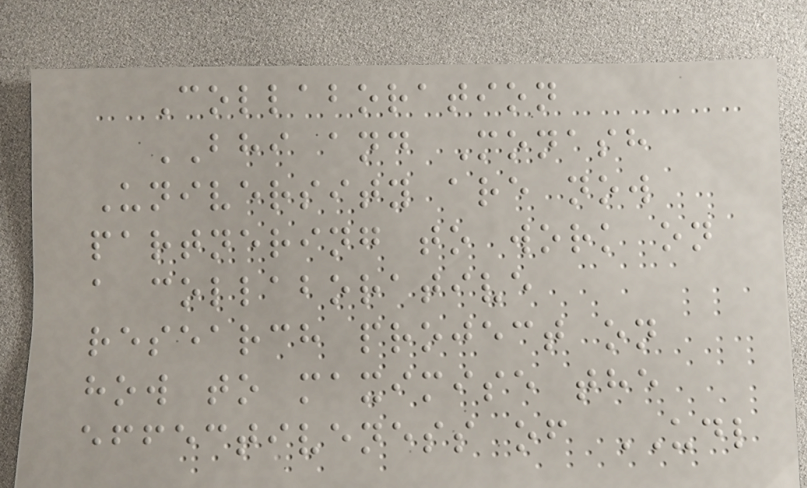Collaboration
BHI and Monash
University are now
partnering to work on
a collaborative
research project on
how to maximise the
effectiveness of UDL
